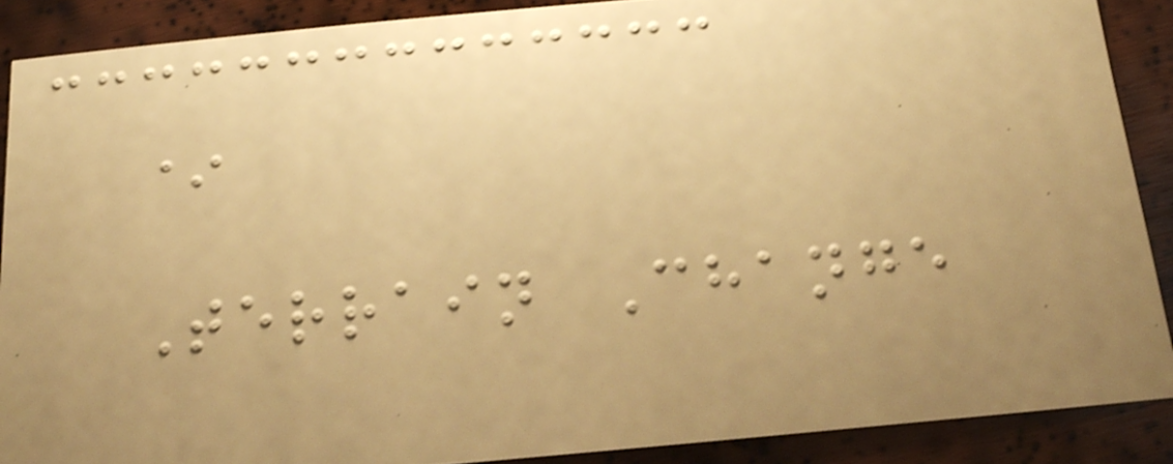*
Terrain Change
